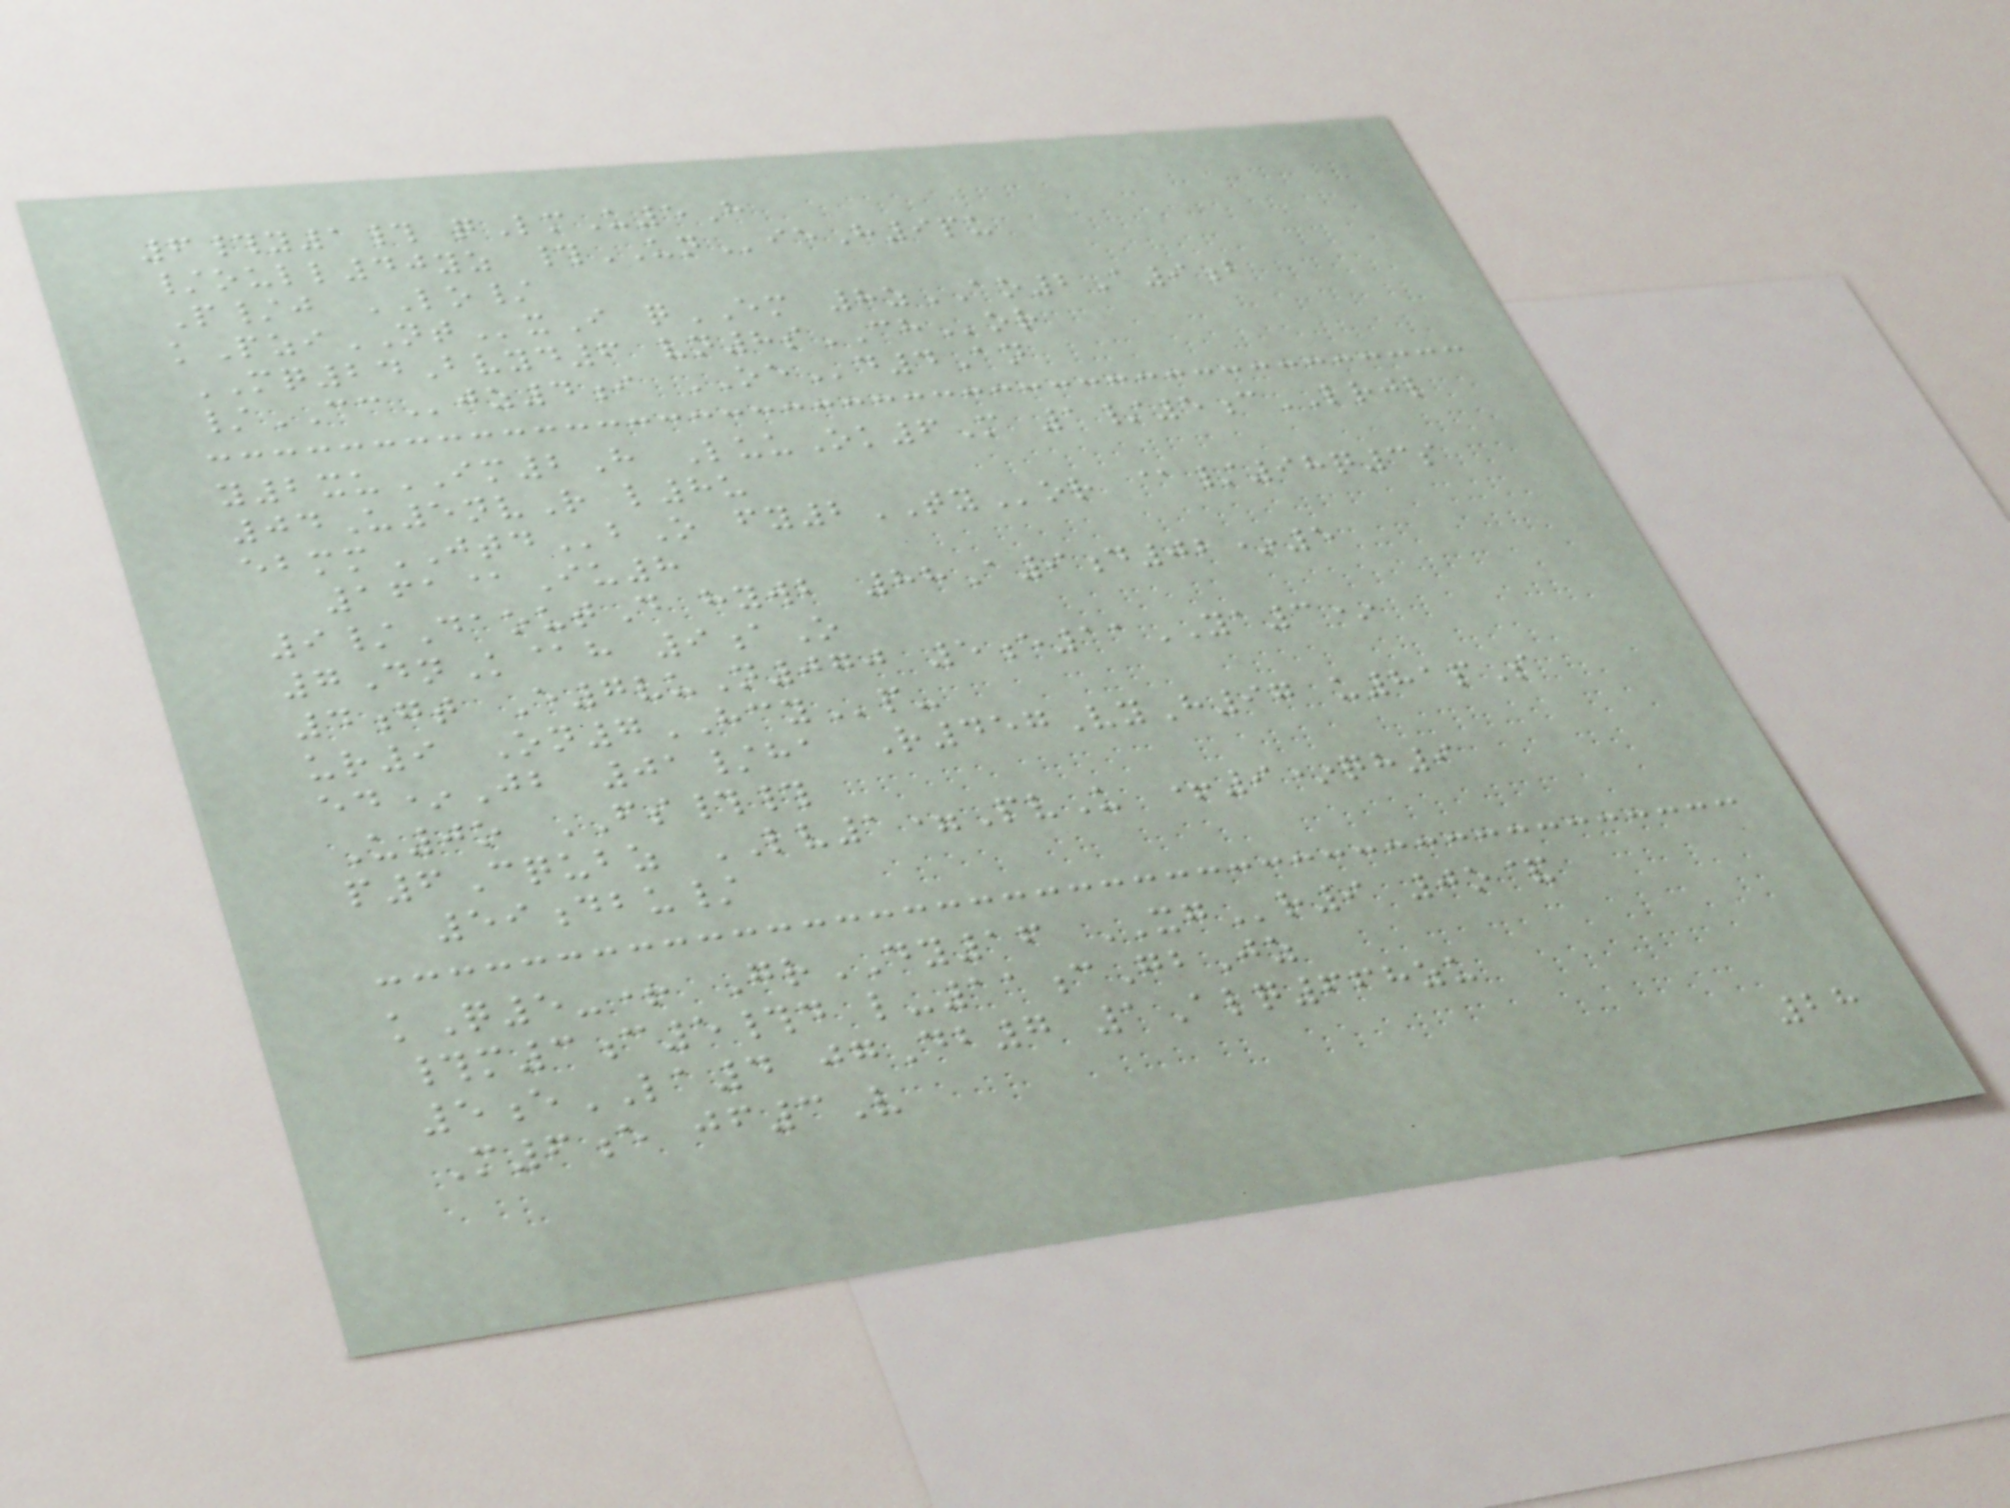6#y1# qLmU5H
/oull40yz #UNieH9pu
P/j LO/
kPziNTxI qEM 8zAO2A9b
MQ24Bvyd6 vn8sCHor
/CCjz4i OEd4An
y2xuIM2H LuuOk6M 1/5cLRJL
04U5nvR l8u
ebmmJTDbO fy2TYor @/98q3s
161@Iu8
9/DaoutD hywb 88A9d02*5
7DnK@h 9aO
4gt E7vuN070 5e11YA3*
ur9 On7HCYp-
ed*Jb 01/ha R457VyH97 u81pS
U0o FS##
p6Cqubz LV1=PvU +9*qh9
59dbu/
kQ5-+ GrDY16 XGr9 0o&
#m3c5#d l-11cGbJz
5eLA4 jgDb7 1Alq668zu
M6e jf3V
28
